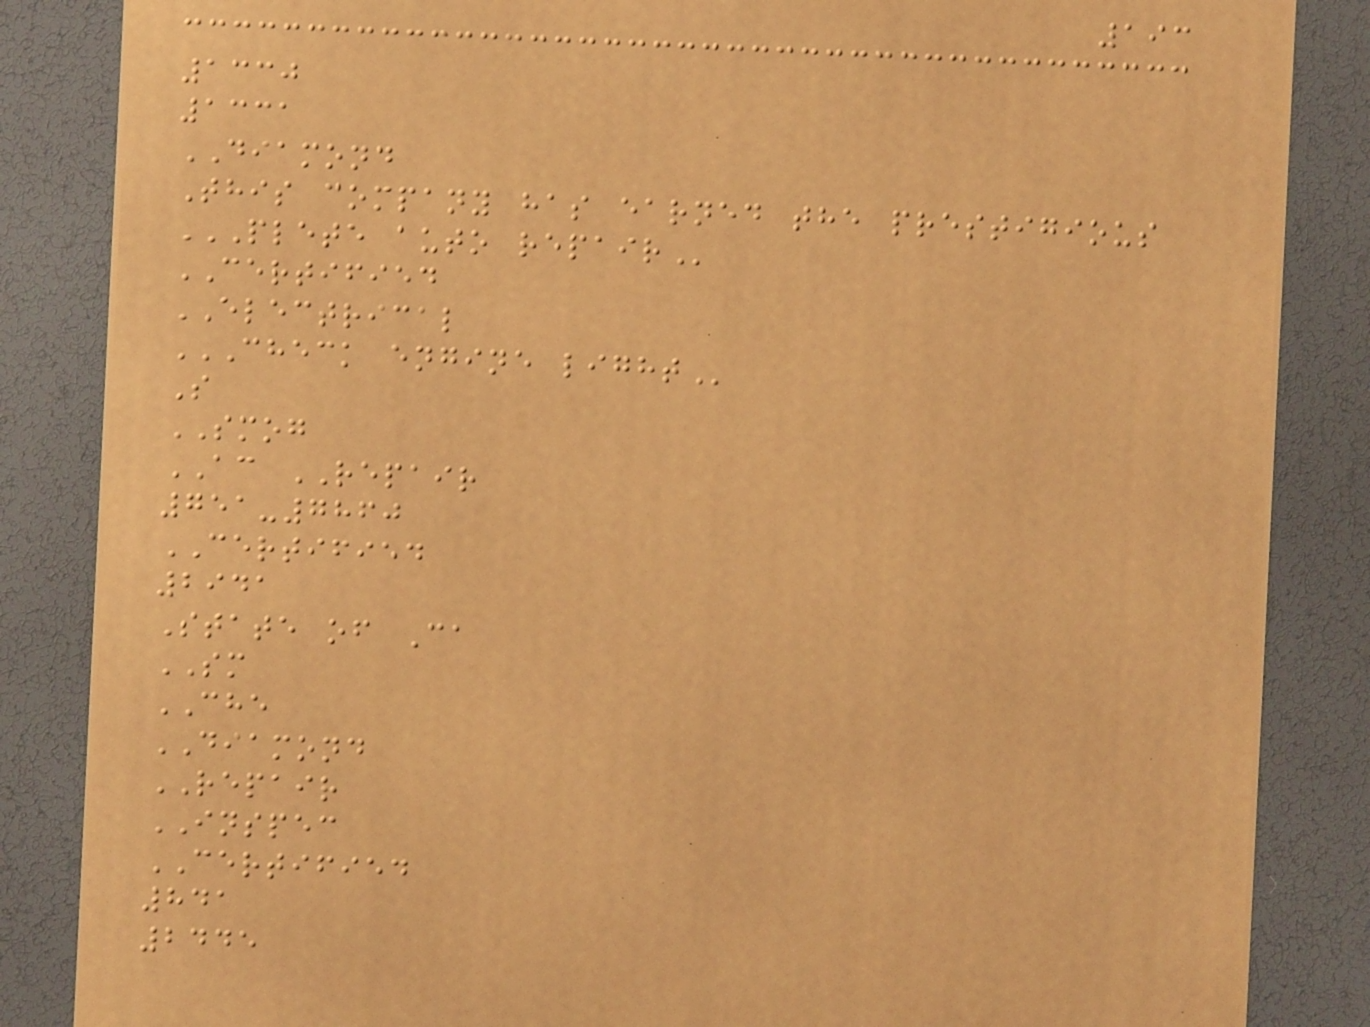193
1330
1331
DIAMOND
This company has earned the prestigious
PLETE AUTO REPAIR
CERTIFIED
ELECTRICAL
CHECK ENGINE LIGHT
S
SMOG
AC REPAIR
751-7860
CERTIFIED
2941
State of Ca
SM
CHE
DIAMOND
REPAIR
INSPEC
CERTIFIED
841
2445
